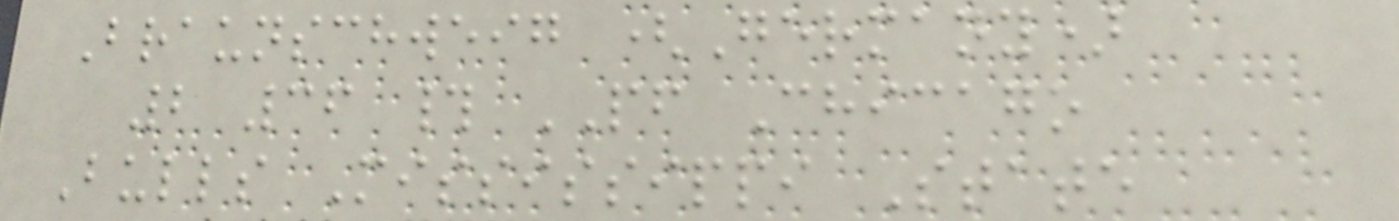Braunschweig (Germany)
2 36 # PF Chicago
Bulls Mississippi State
